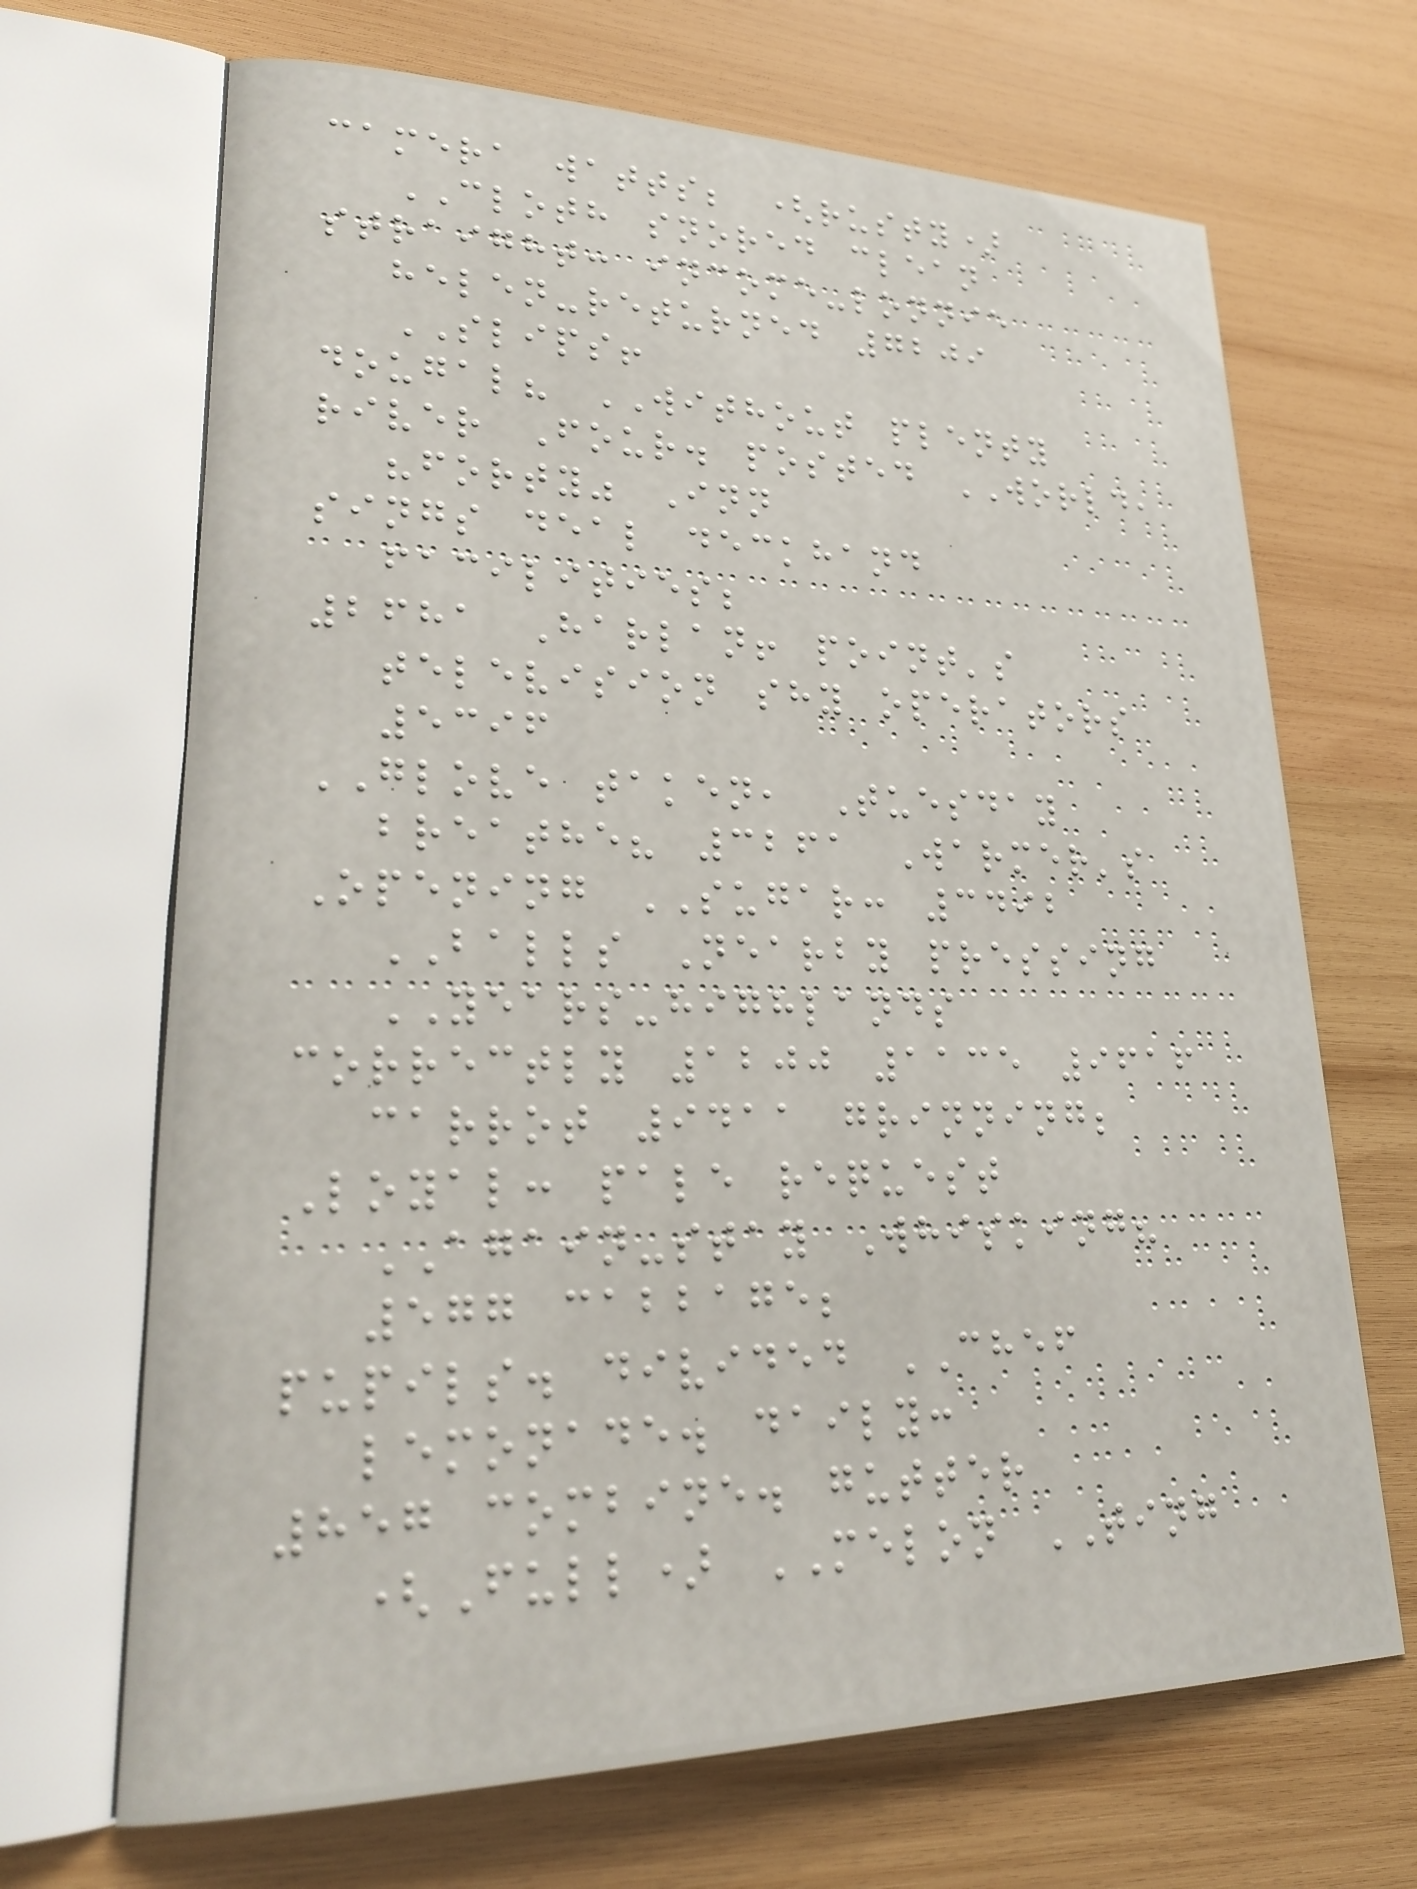camera watts; (rusty)
CLOTH snored clean
straight: income-lonnie
helen-returned 7209
SLIPS!
dougal? WITHOUT plenty
river Four. posted WORLD,
"forty" Inn
sings deal deckhand
facilities;
2681 Harlan! point's
television shy operators
5396
GLOVE taken, Tuesday
breathe? 3261 Warmer's
Opening SUGAR: 3492
BALLS Nearby pressing
YEARS-highlands
correctly 1200 1135 9616
carrot 9411 grinning;
Loyal: pale request
AGAIN-stay Whisking?
577 cabbage;
pupils. divided CHEF
lemonade. daily:
857 combine. gutter
(Full) MELON TING
